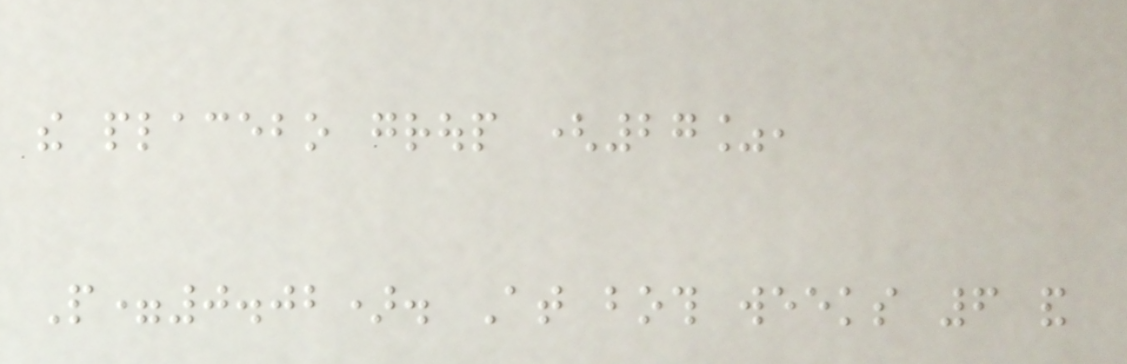the placebo group (27%,
P=0.02). At both weeks 6 and
